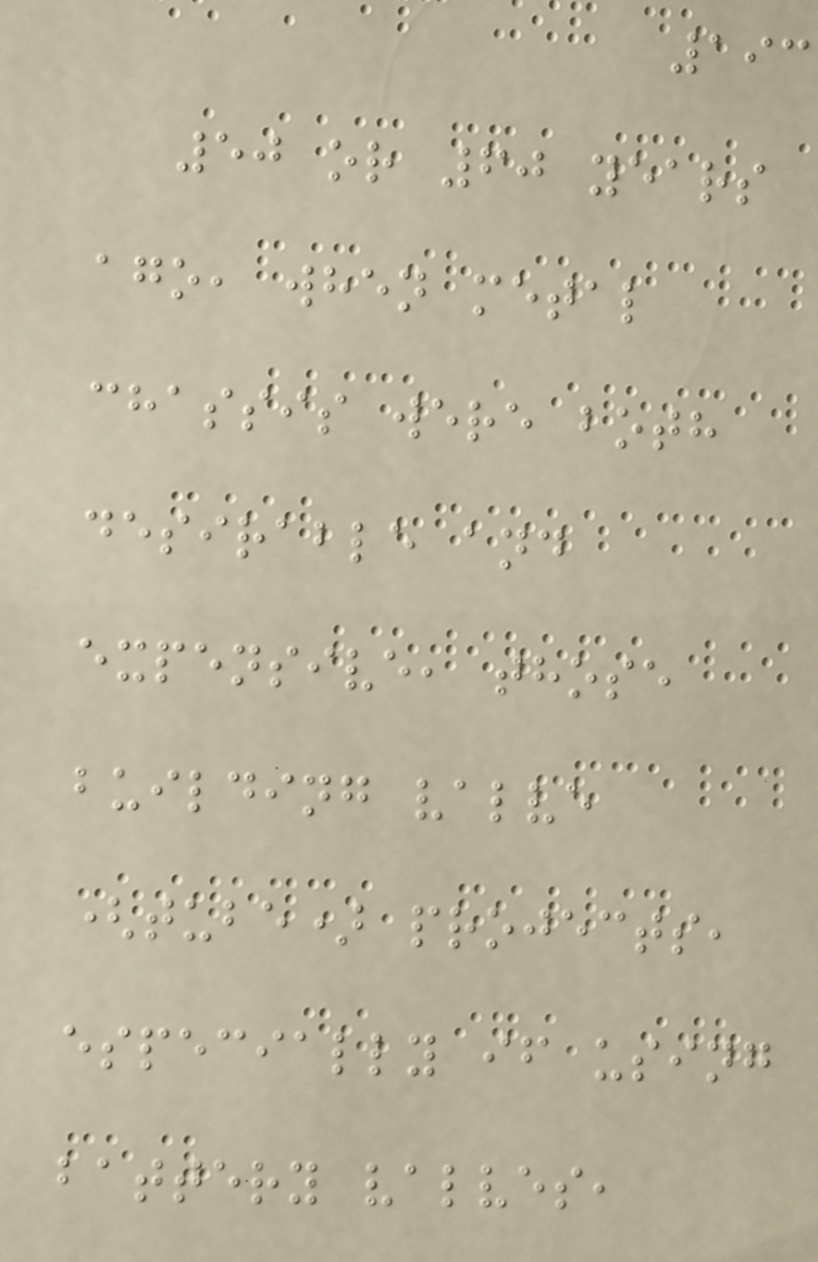193
50 or 60 years
ago, when metal
chassis were both
desirable and
expensive, those
building valve
(tube) projects,
especially if using
battery valves,
